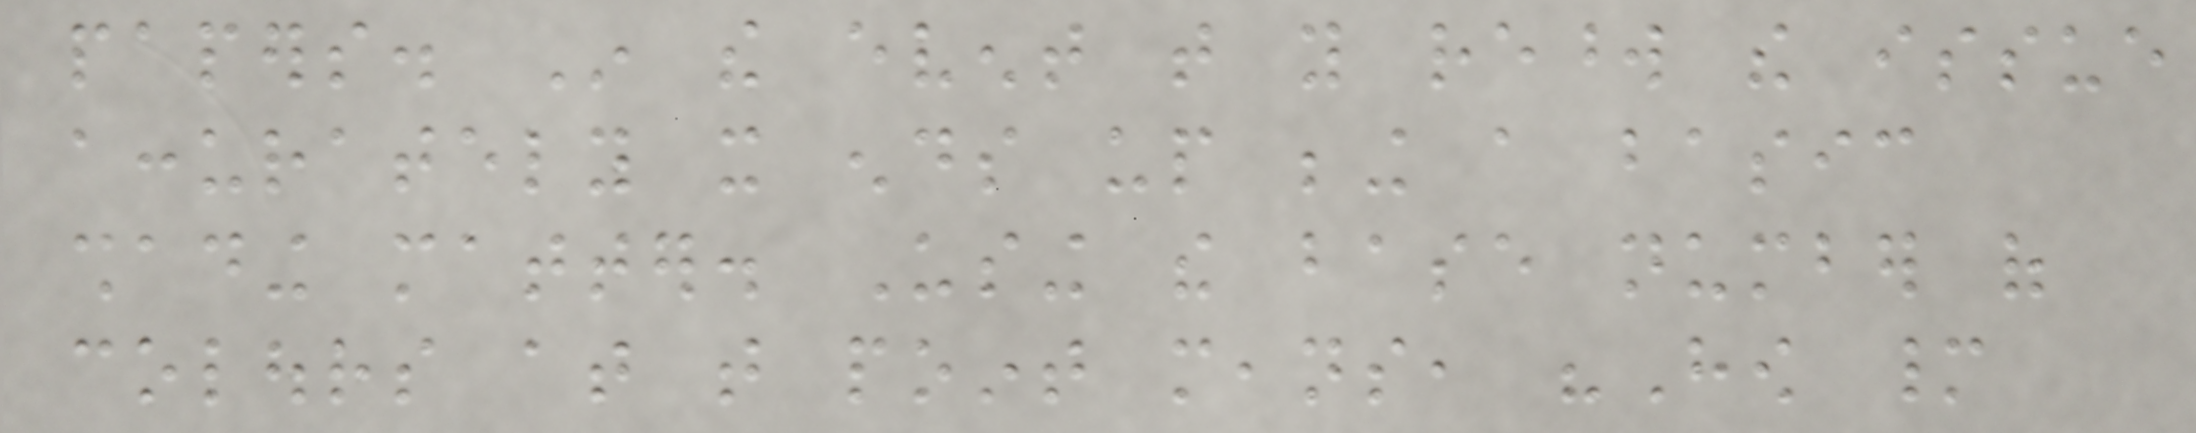papers. In the event that you reword the issue
accurately it ends up being a basic
shading matter. Using the base number of
colours at that point means, "How many
